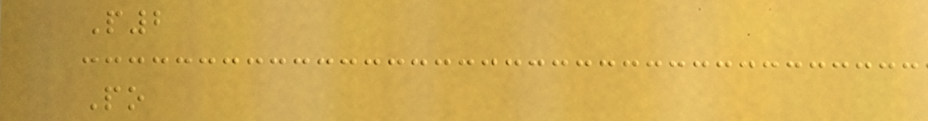P2
Po
